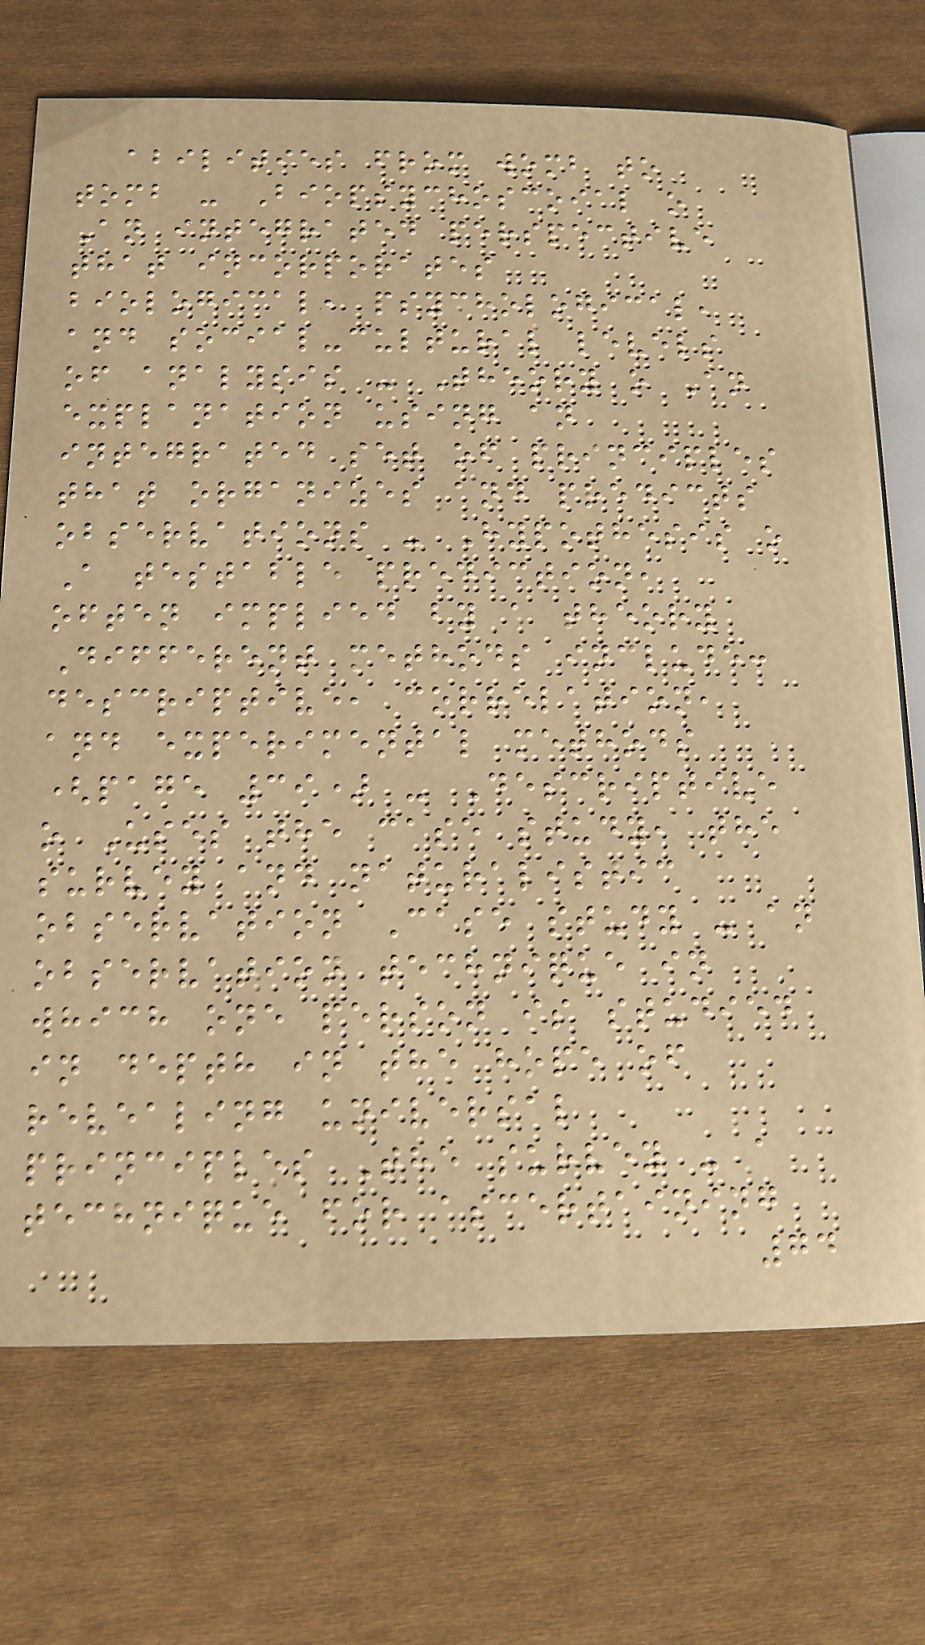abilities from womb to
tomb - Biopsychoscoial o
An integrated perspective
that incorporates
biological, psychological,
and social-cultural levels
of analysis - Theory o An
explanation using an
integrated set of principles
that organizes and predicts
observations - Hypothesis o
A testable prediction,
often implied by a theory
Different methods include:
descriptive, correlation,
and experimental methods
(page 39) - Descriptive
o Uses the case study, the
survey and naturalistic
observation Case study - an
observation technique in
which one person is studied
in depth in the hope of
revealing universal
principles The survey - a
technique for ascertaining
74
